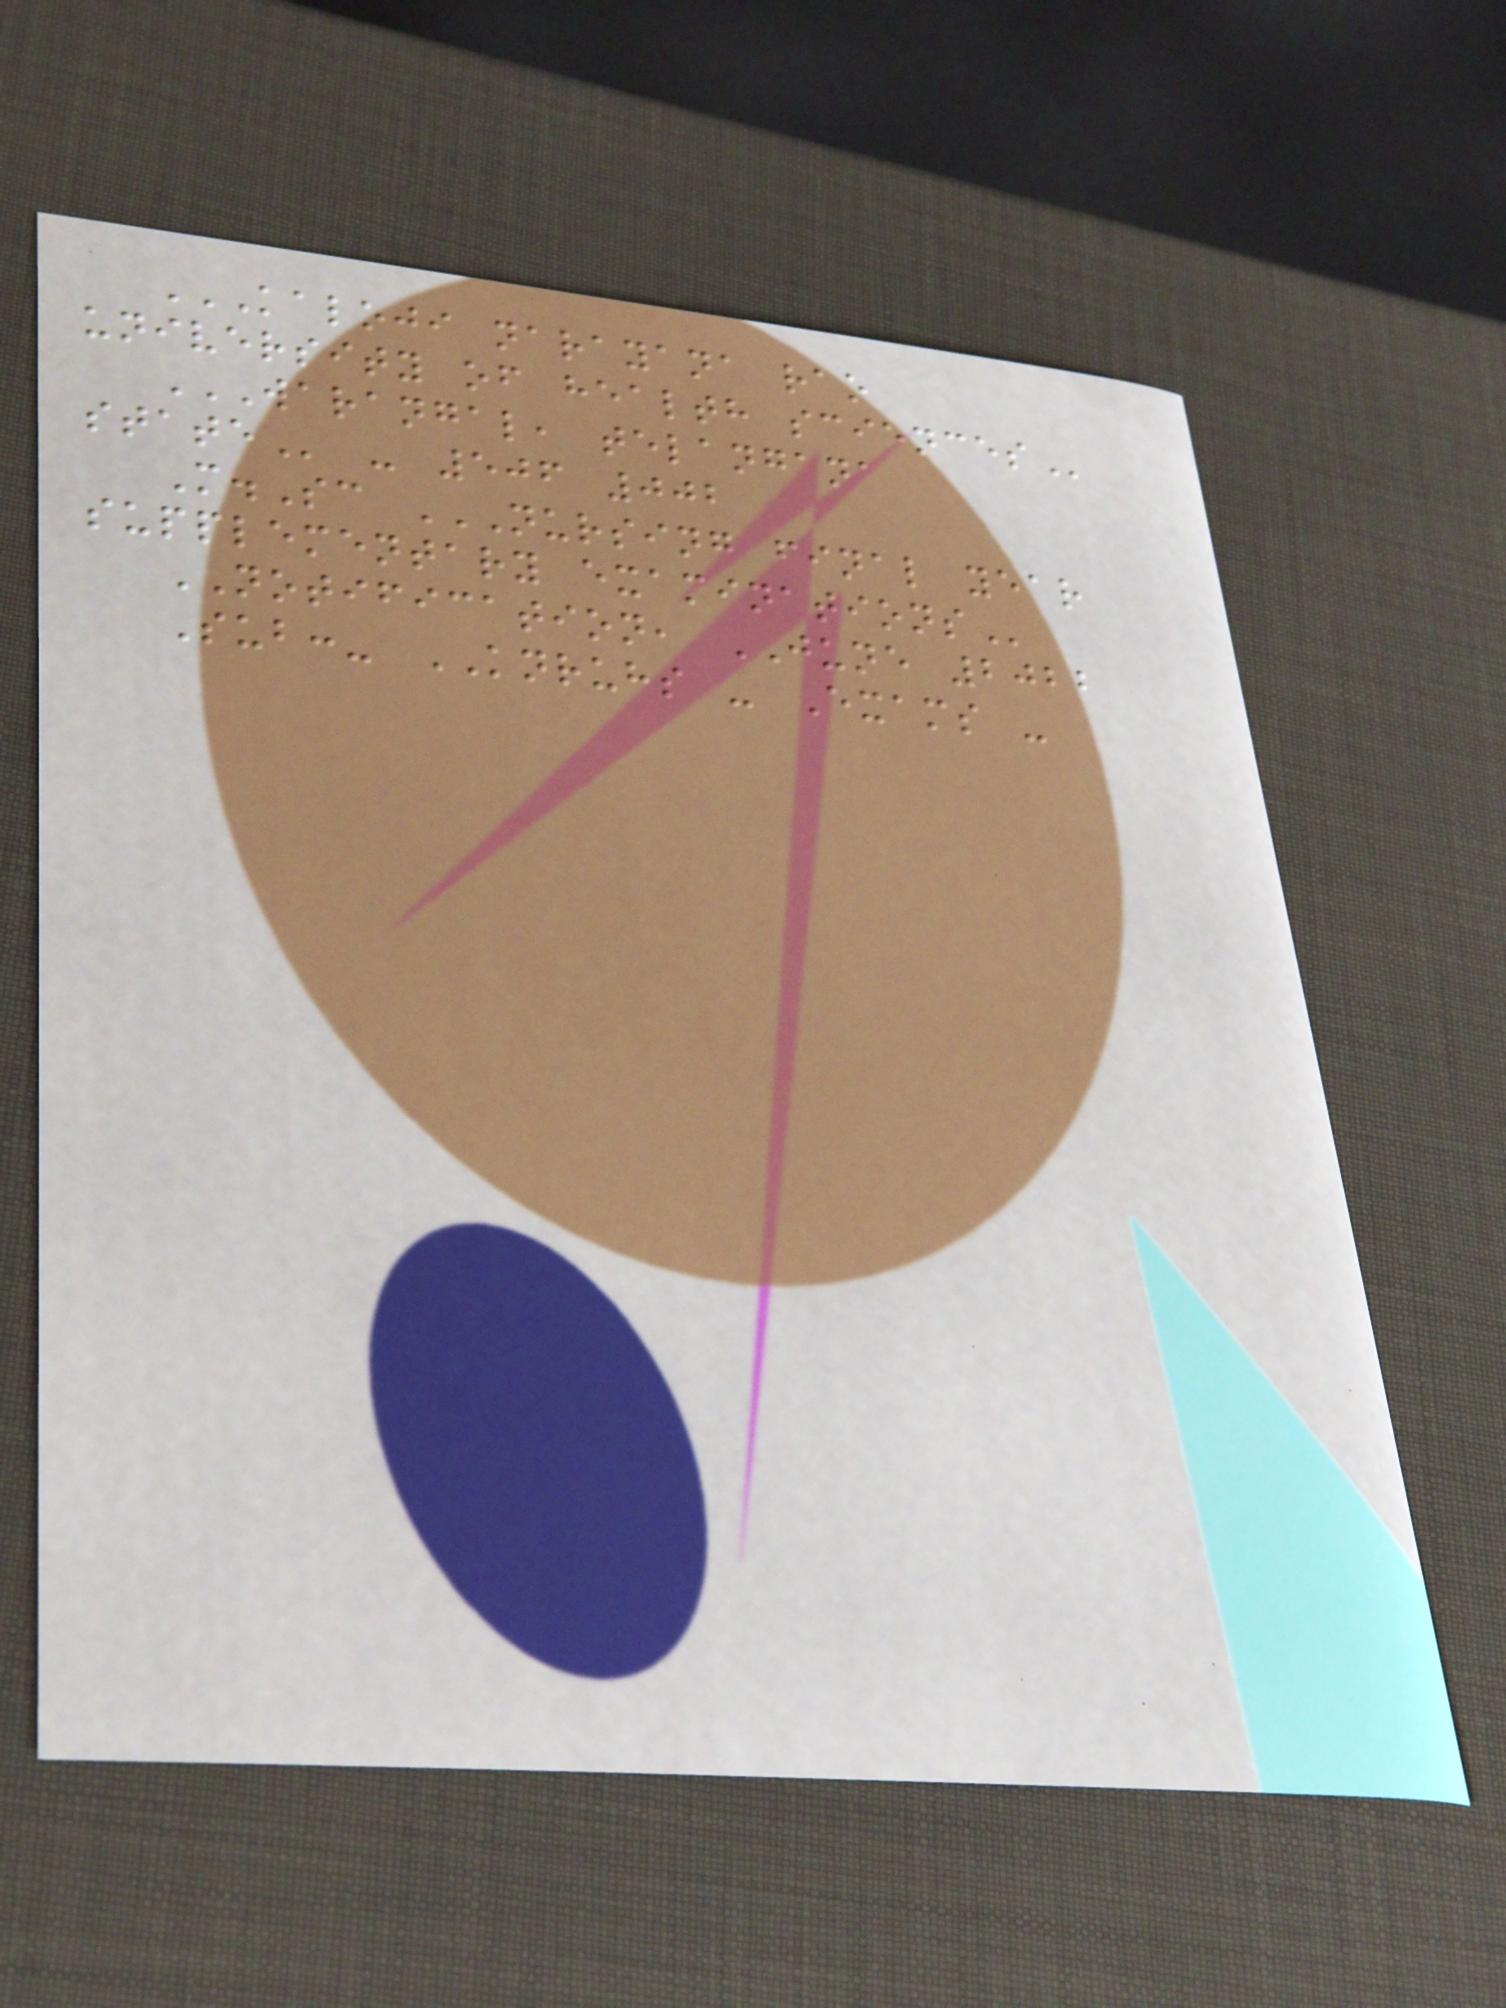KALOJI NARAYANA RAO
UNIVERSITY OF HEALTH SCIENCES
WARANGAL, TELANGANA
STATE - 506 002
M.Sc NURSING FINAL YEAR
SUPPLEMENTARY EXAMINATIONS
NOTIFICATION, JUNE 2022
Sub:- KNRUHS - Exams -
